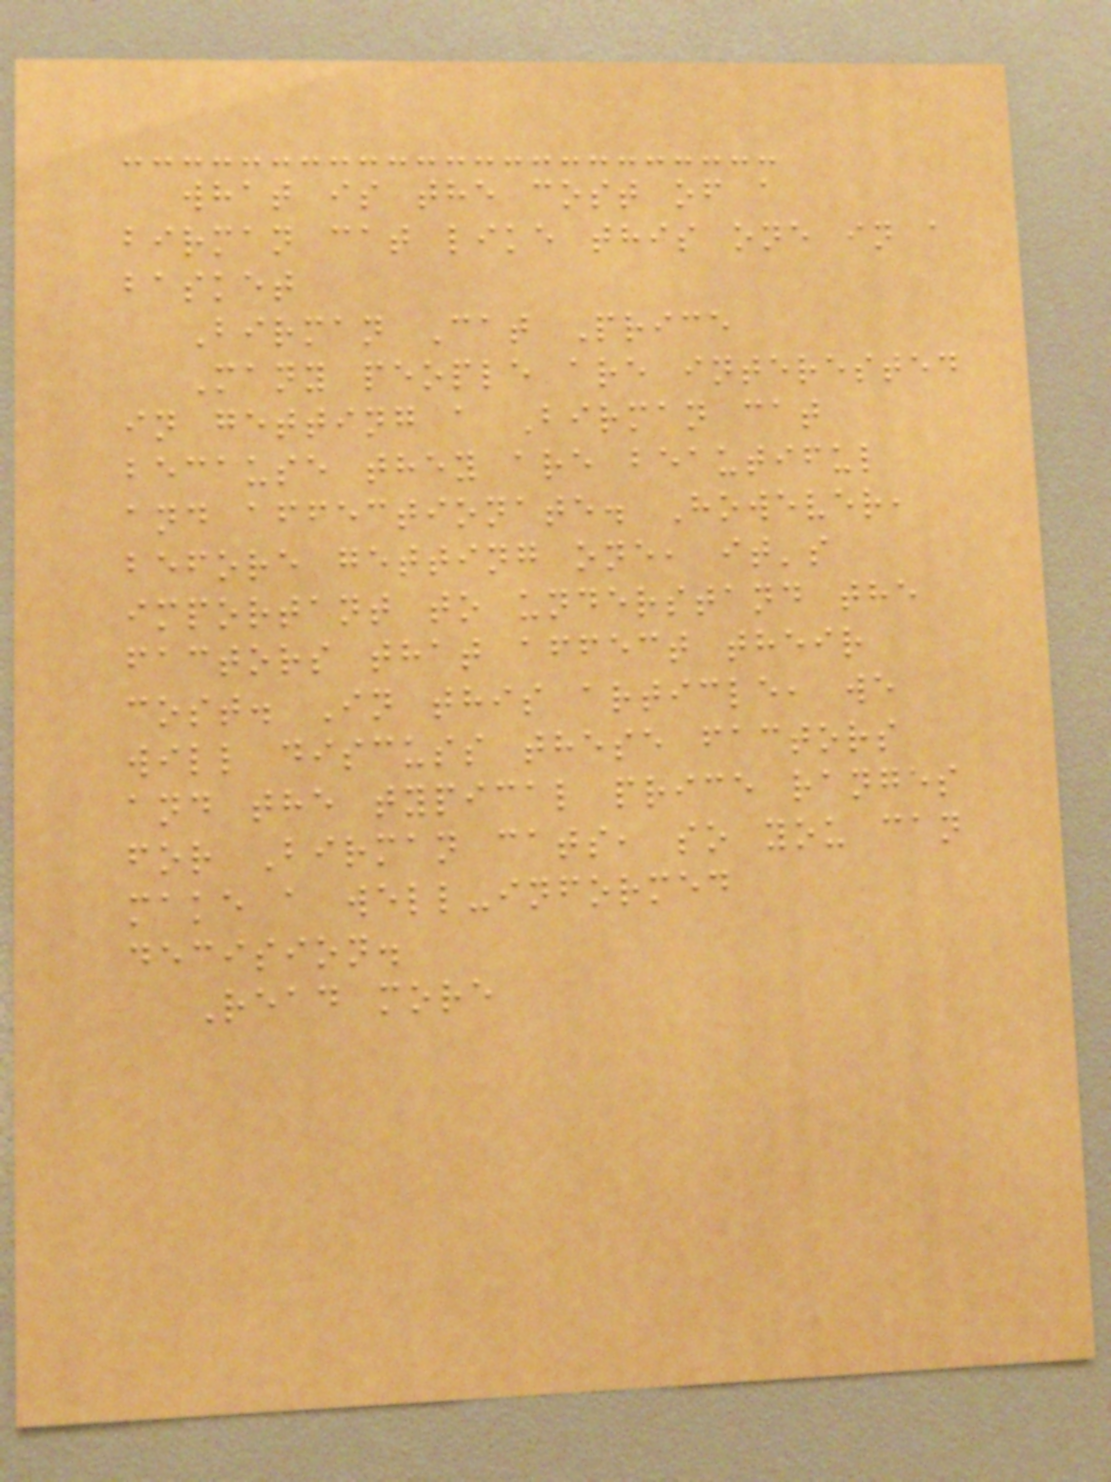what is the cost of a
birman cat like this one in a
basket
Birman Cat Price
Many people are interested
in getting a Birman cat
because they are beautiful
and affectionate. However,
before getting one, it's
important to understand the
factors that affect their
cost. In this article, we
will discuss these factors
and the typical price ranges
for Birman cats, so you can
make a well-informed
decision.
Read more
